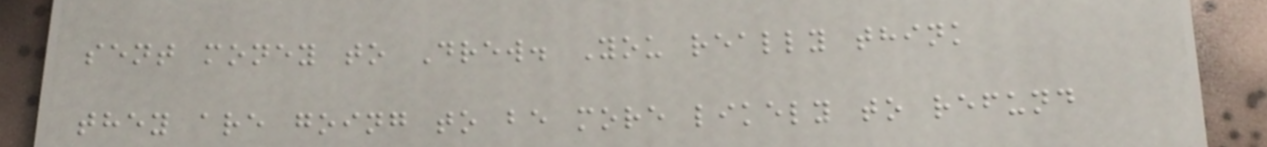sent money to Drew. You really think
they are going to be more likely to refund
